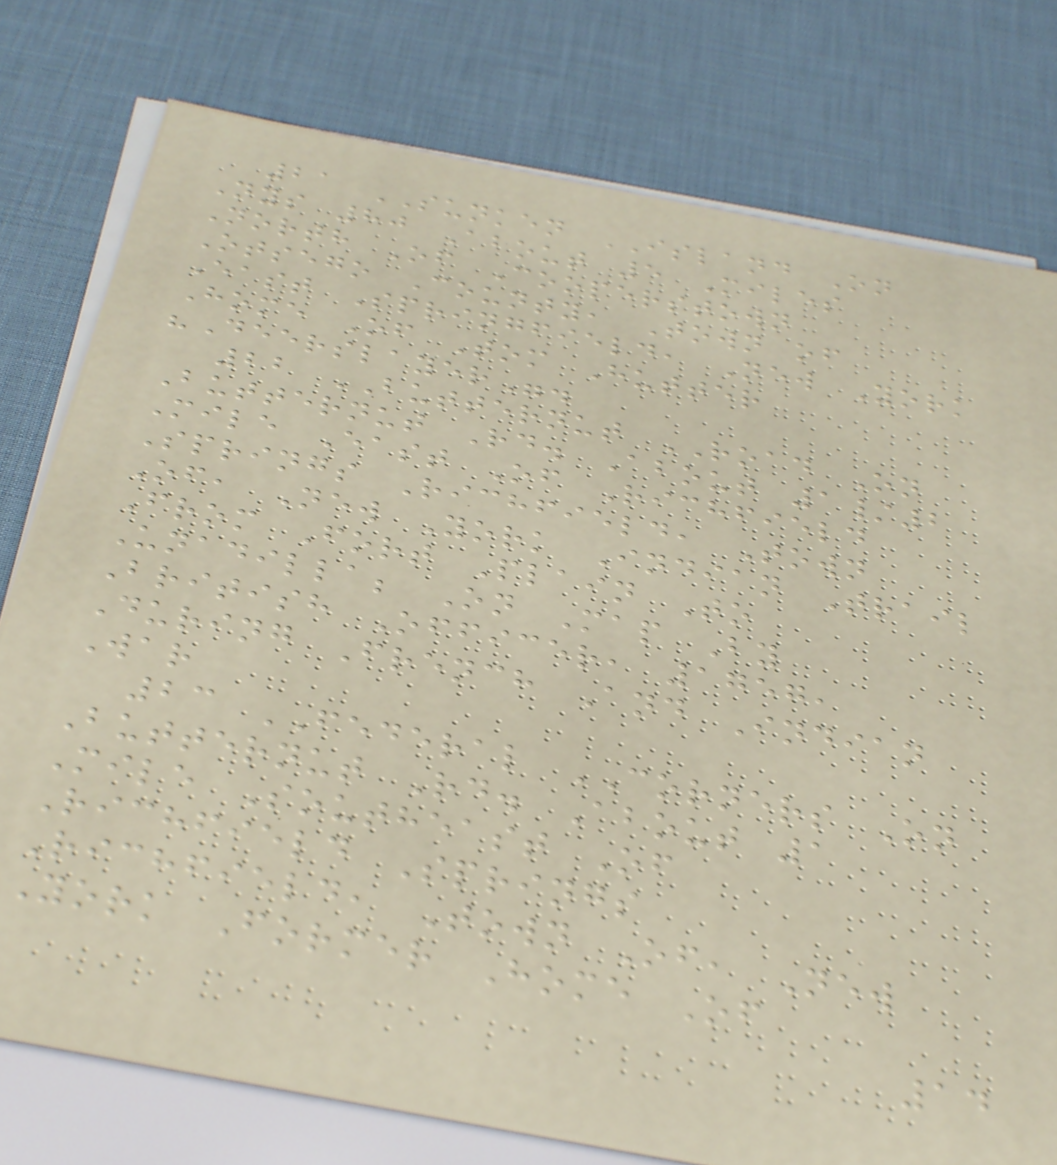21 SUNKEN ISLAND On
Nys 80 About 5 Miles
North Of Cooperstown
Otsego County, Town of
East Springfield, New York
Home Of Tom Hutter
"Deerslayer".
22 BUTTERNUT ROAD On
Butternut Rd. About 1/2
Mile East Of Richfield
Springs Richfield, Town
Of, New York Indian Trail
From Fort Plain To
Unadilla; On Map By
British Officer, 1757,
During French And Indian
War
23 FEDERAL CORNERS On
Butternut Rd. About 1
Mile Southeast Of
Richfield Springs
Richfield, Town Of, New
York Former Home Of
14
